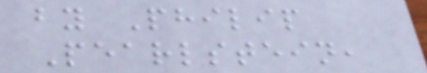by Philip
Pearlstein,
